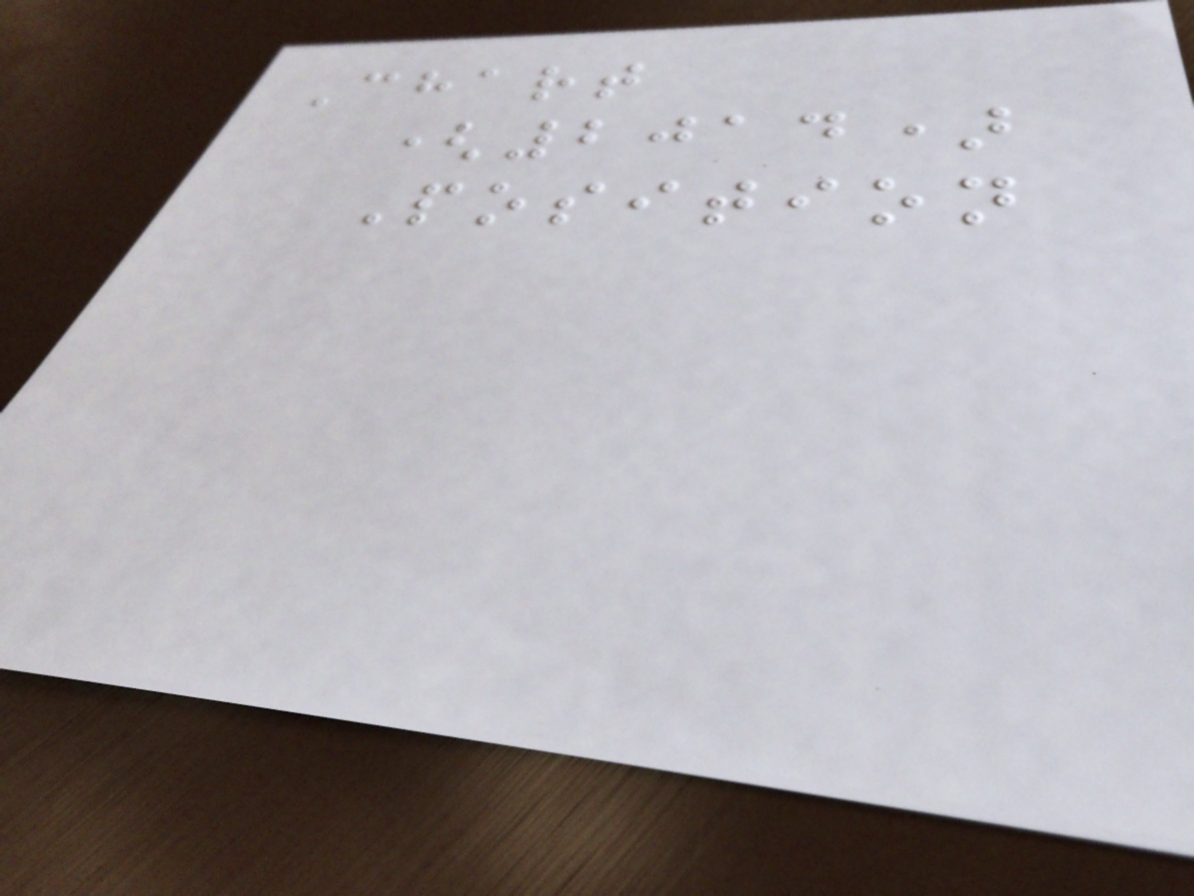Chart
(2014)
Position
